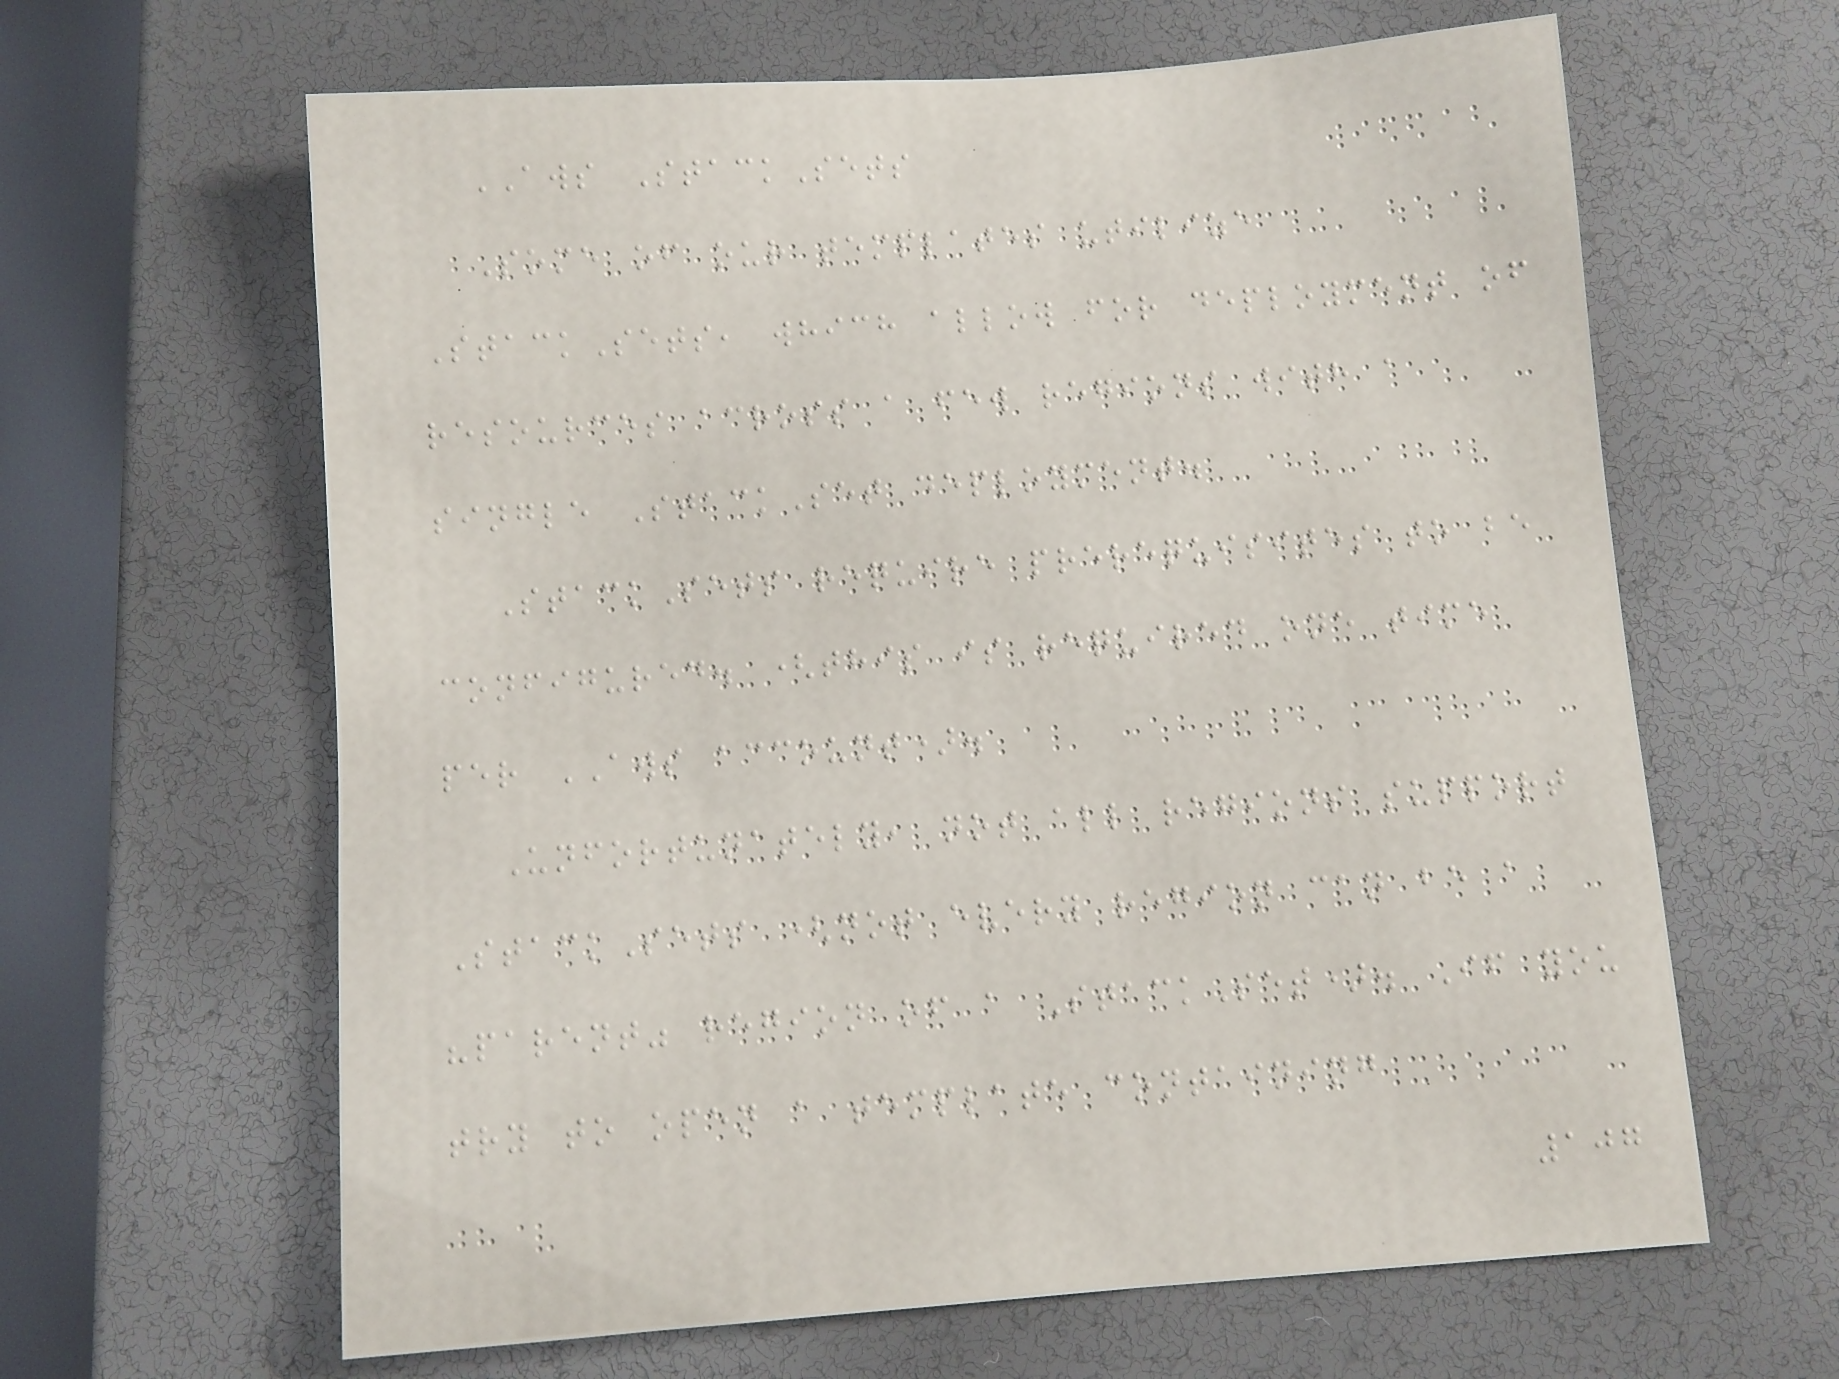AWS StackSets
Some of our templates utilize
StackSets, which allow for deployment of
resources across a few regions with a
single StackSet deployment.
StackSets require prerequisites to be
configured. (this is required one time
per AWS account).
Unfortunately, not all regions support
StackSets (not every region can be a
"parent" region of a StackSet). If you
try to open a template containing
107
